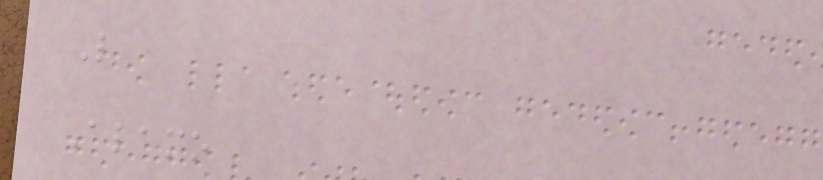L
Alamo
